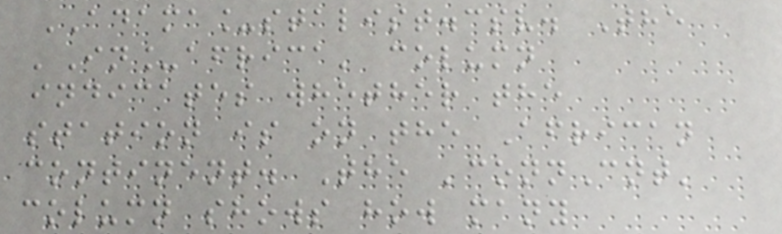ADAMA_stalist.csv. The
'In_africa' column
indicates whether the
station is on the African
continent. The 'connCnt'
column shows how many
